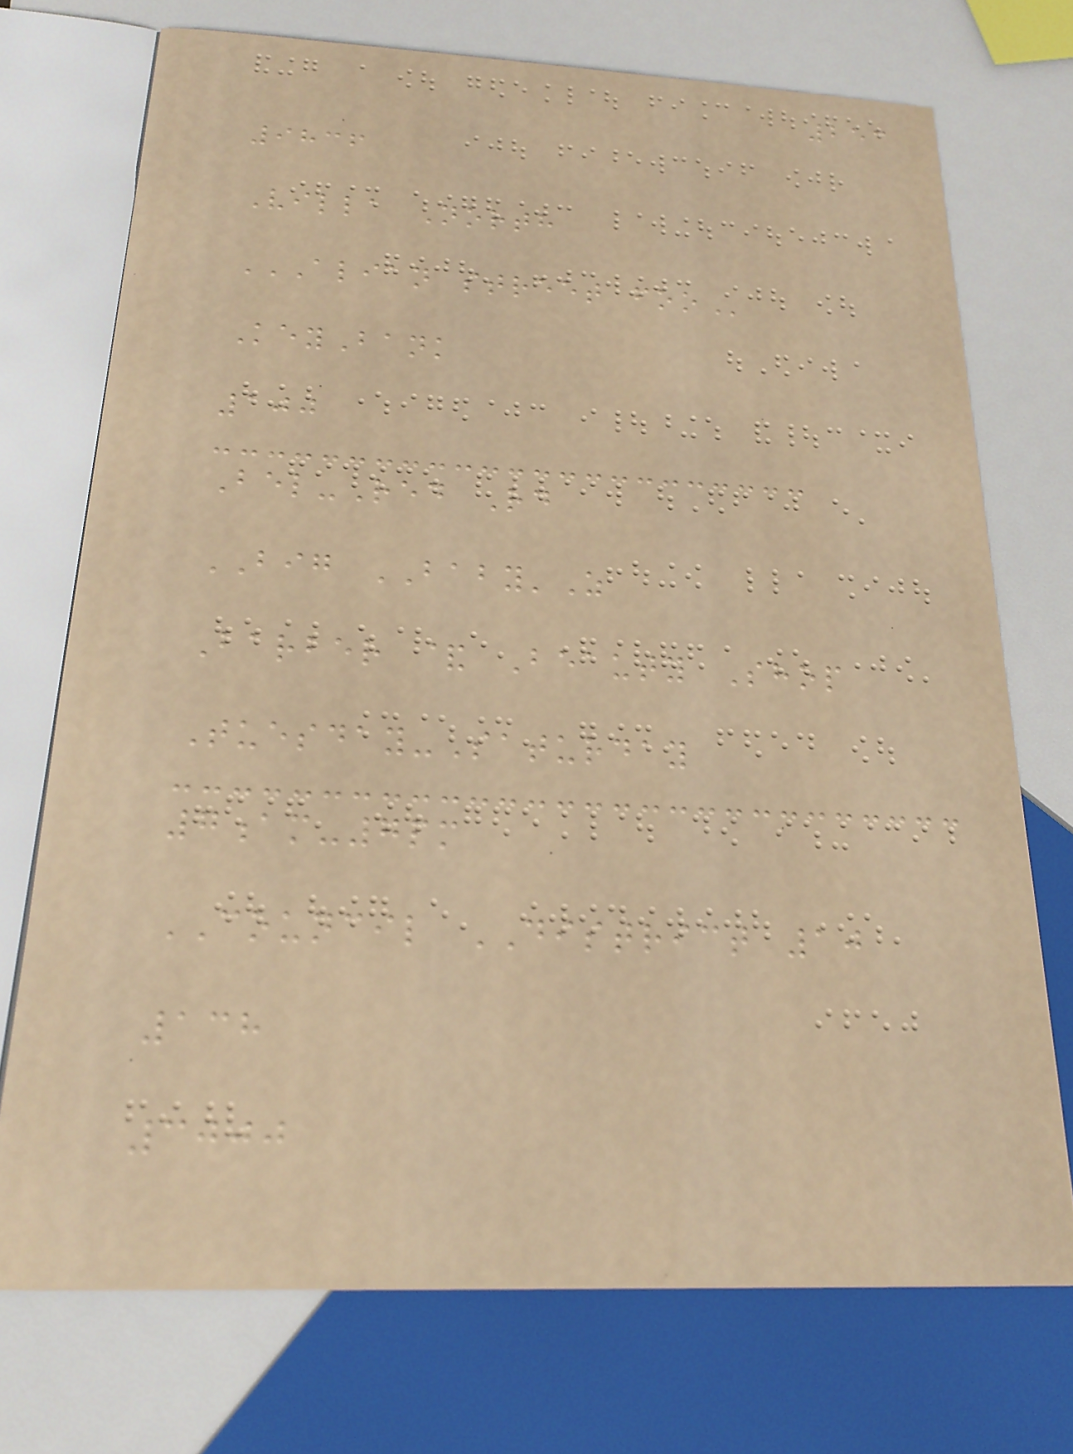253
9836
Villa North
ALIAN STREET FOO
KeyBank
100
Bel-Red Rd
BIG BABY'Z
Barber & Beauty Shop
Tuesday-Saturday
7am-7pm
COUNCIL DISTRICT 10
138
3000
